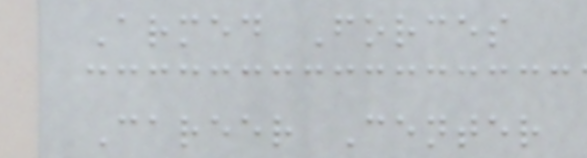Armed Forces
Career Center
